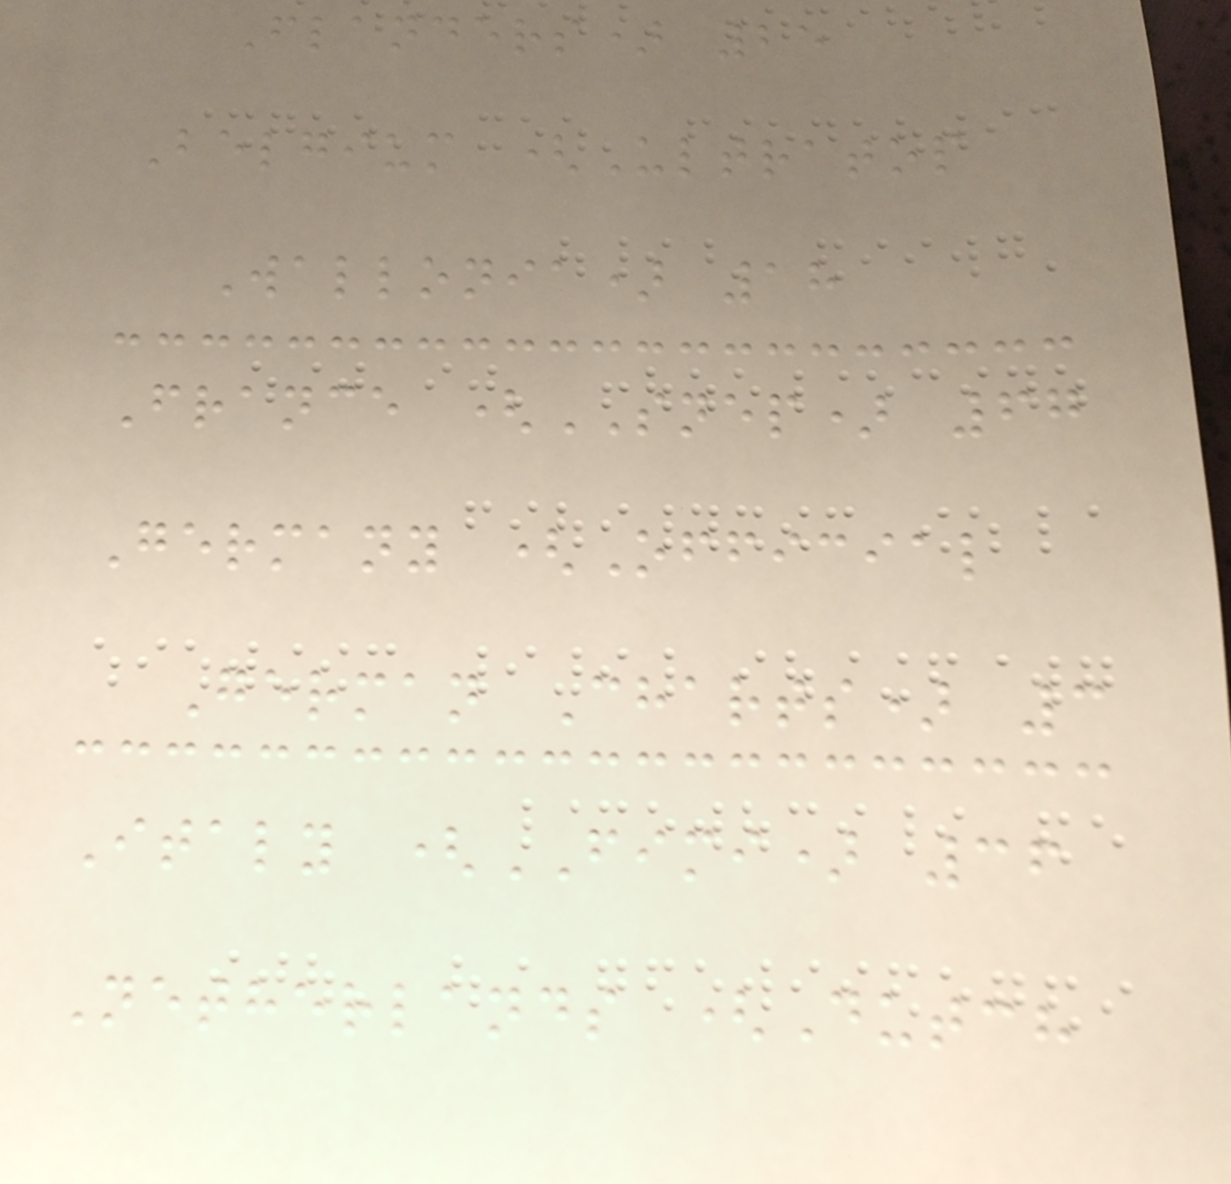Flanders) 25
Belgium (Ultratop
Wallonia) 18
France (SNEP) 67
Germany (Official
German Charts) 3
Italy (FIMI) 36
Netherlands (Dutch
